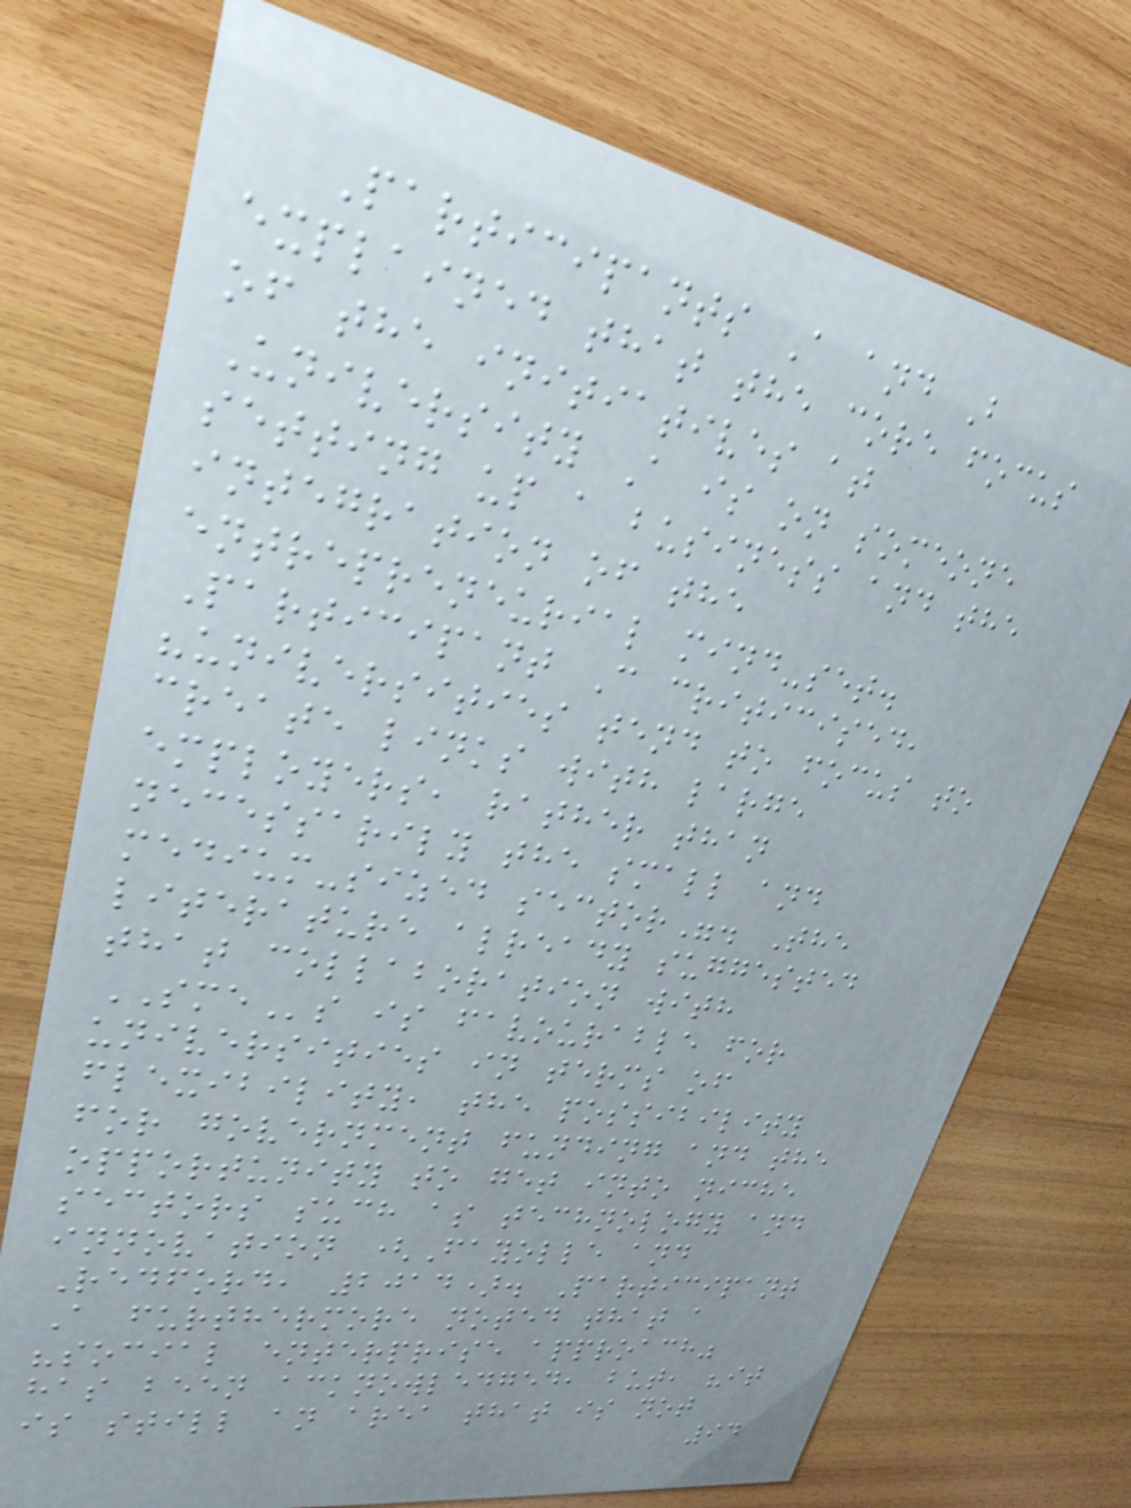Participants A and B
explained that the core focus
of the initiatives at
University A is on someone
setting up a business and the
integration of the
entrepreneurial mind-set.
Participant C criticised,
"universities tend to focus to
create links with large
employers, rather than
necessarily the small and
medium-sized sector". The
literature already suggested
that collaboration with
SMEs is favourable for
universities in terms of
flexibility, the possibility
for government funding and the
opportunity to get into niche
sectors such as technology and
innovation (Fayolle and
Redford, 2014). Participant
A furthermore noted that a
"social enterprise approach"
has been acknowledged, but, "it
is still an area that is not
94
